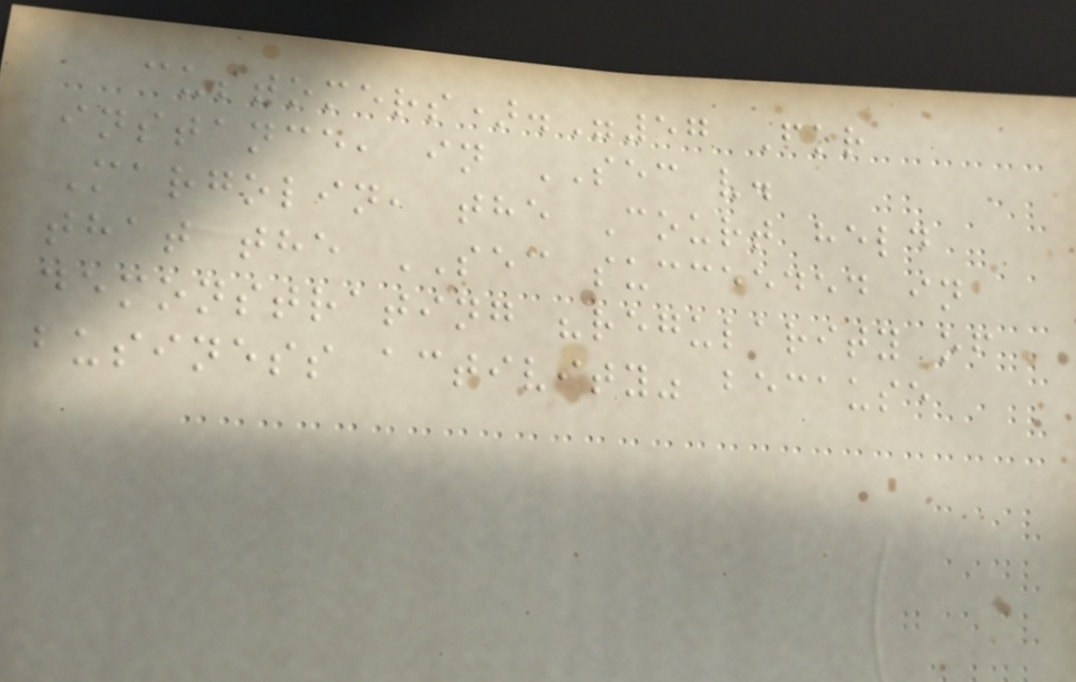customers)."57 For
instance, in SEC v.
Margolin, the Court held
that the SEC succeeded in
demonstrating "regularity of
business activity" because
